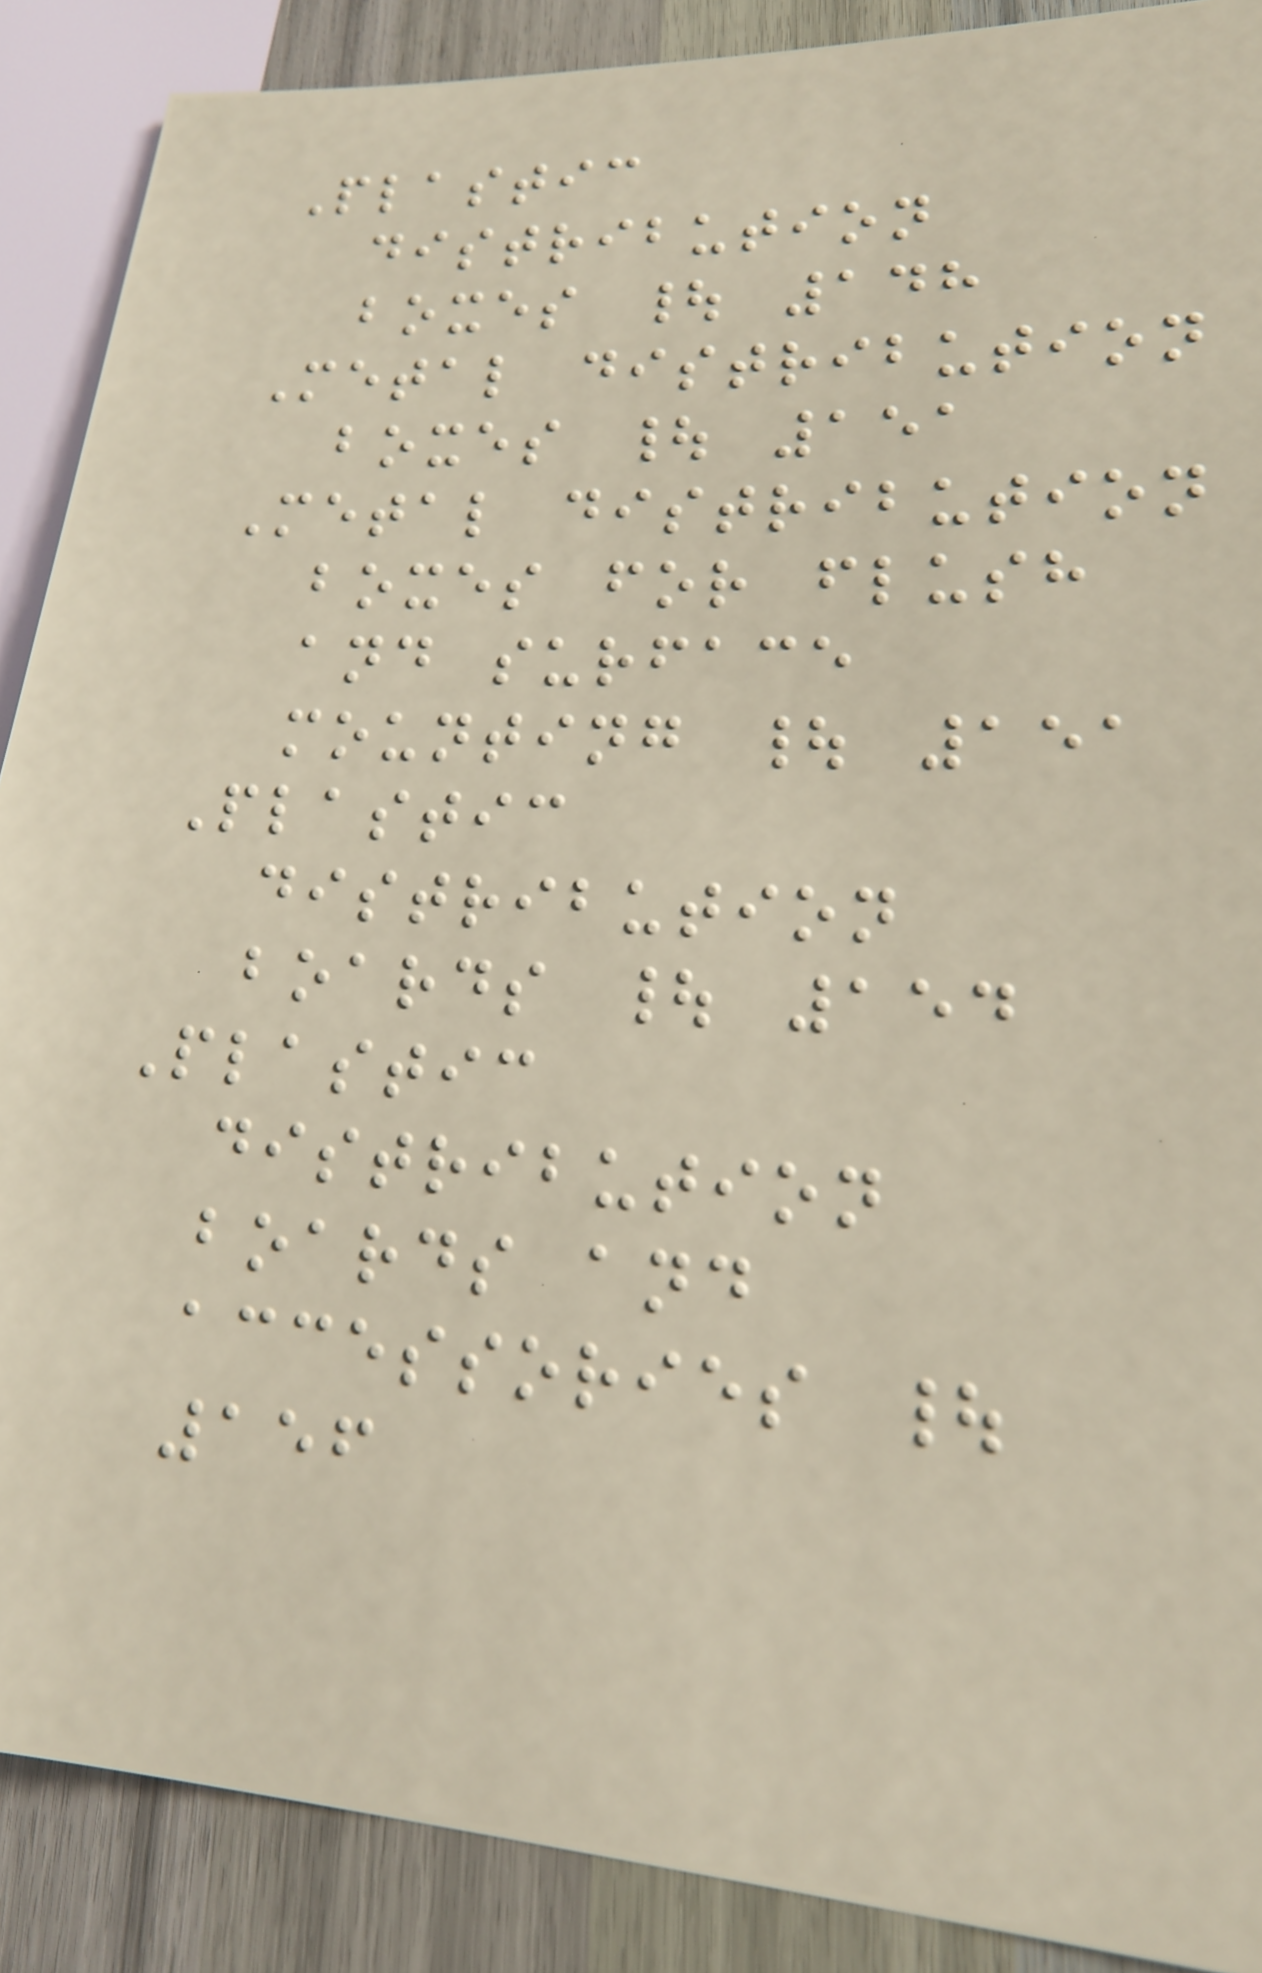Plastic
distribution
boxes | 148
Metal distribution
boxes | 151
Metal distribution
boxes for flush
and surface
mounting | 151
Plastic
distribution
boards | 154
Plastic
distribution
boards and
accessories |
156
